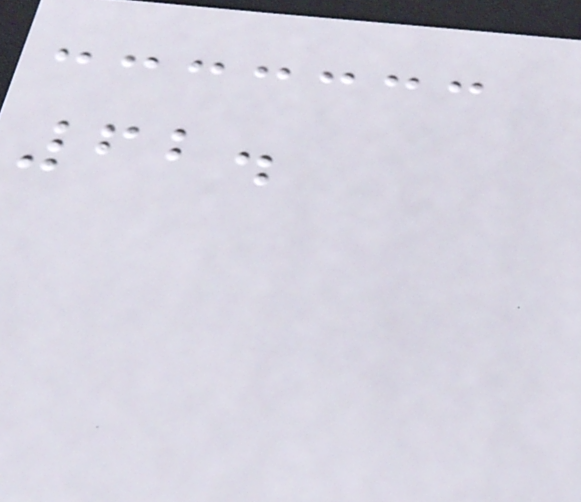62.
